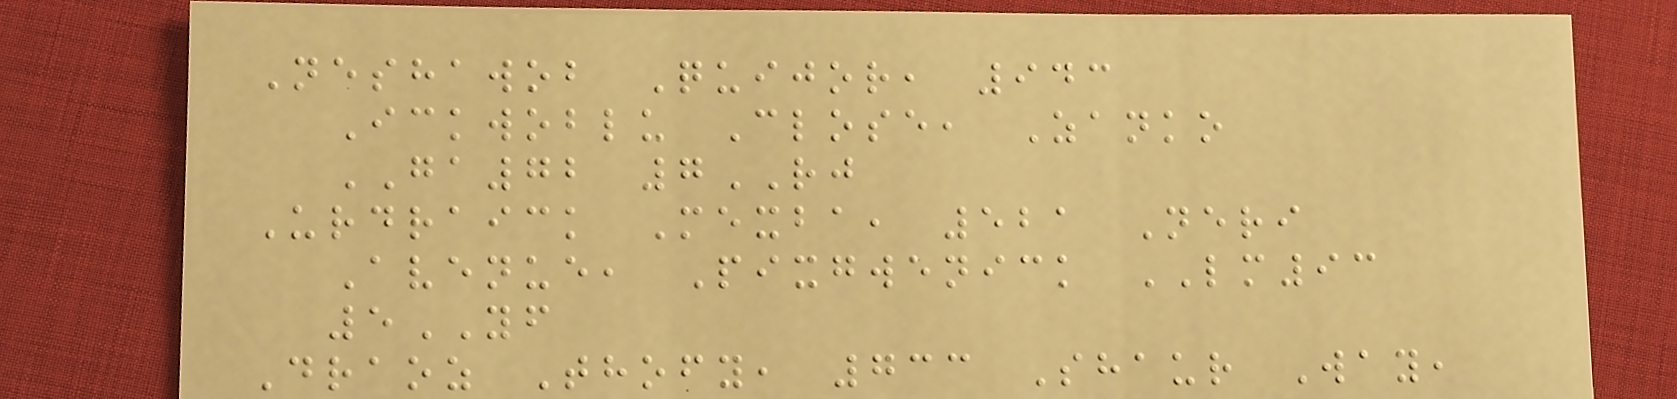Neshawob Quijor, 943
Ickwoblu Close, Zanko
GA72 7RJ
Urdraick Mexba, 521 Neri
Avenue, Pixgwenick LM93
5YF
Draoz Thofy, 733 Shaur Way,
